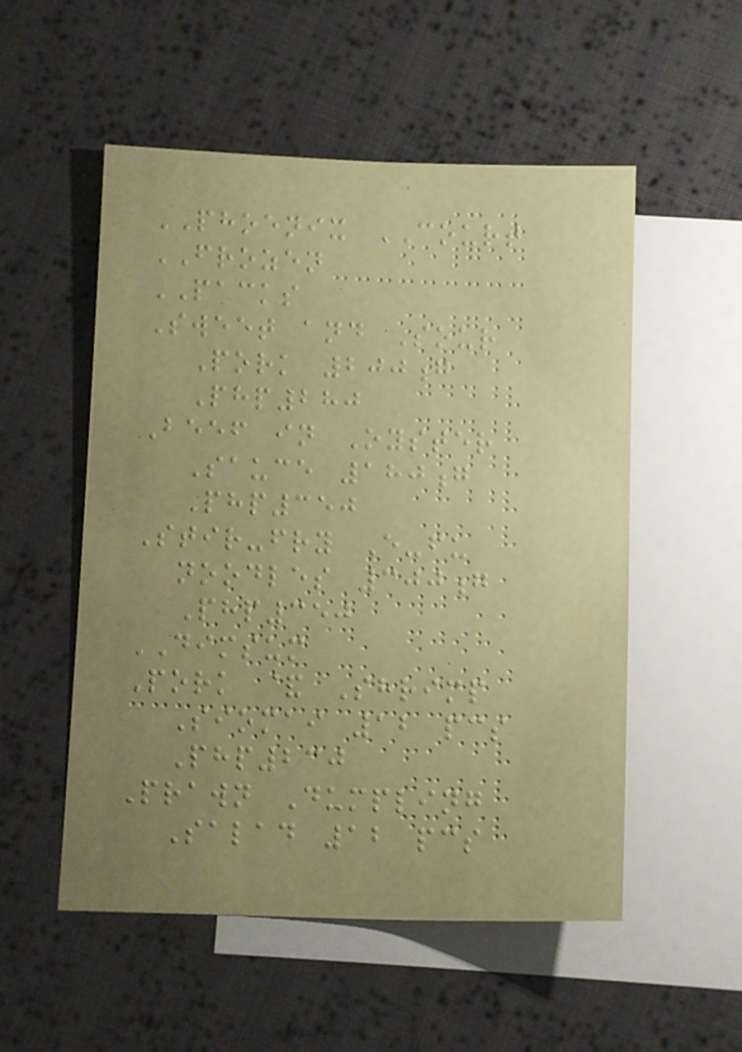PHOENIX COURT
FROZEN
PACKS
Sweet and Sour
Pork 200g
Php280
Beef in Oyster
Sauce 180g
Php350
Stir-fry E-fu
noodles 300g
Php350
DIMSUM
Pork & Shrimp
Siomai 12 pcs
Php230
Prawn Dumpling
Salad 12 pcs
